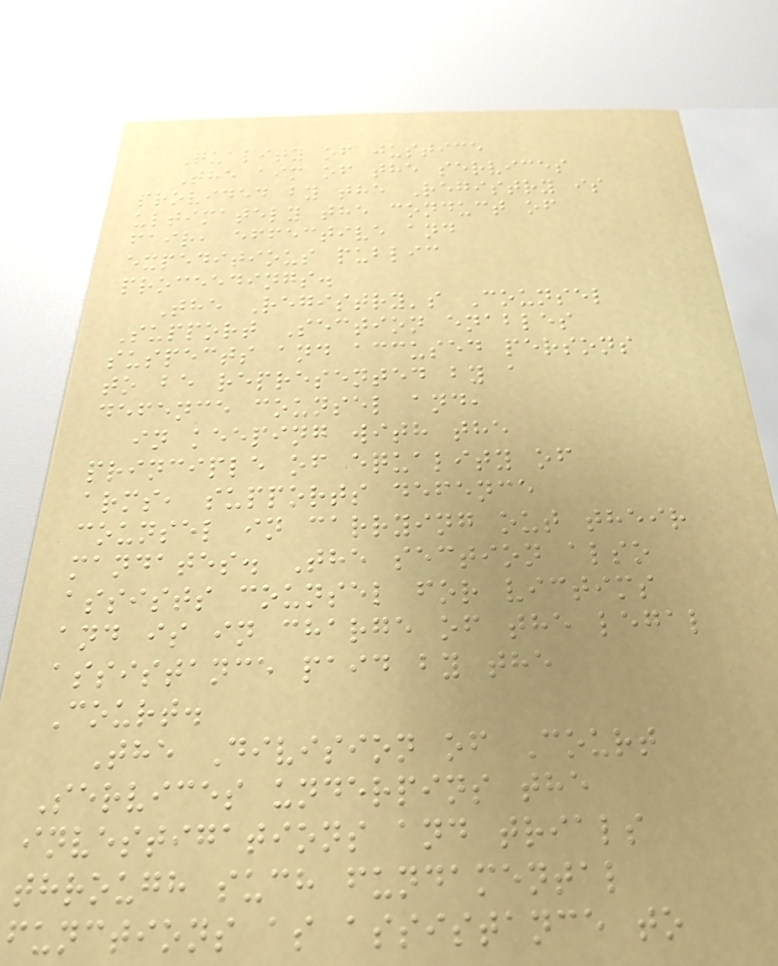Quality of justice
The aim of the services
provided by the Registry is
ultimately the conduct of
fair, effective and
expeditious public
proceedings.
The Registry's Counsel
Support Section enables
suspects and accused persons
to be represented by a
defence counsel and,
in keeping with the
principle of equality of
arms, supports defence
counsel in carrying out their
mandates. The section also
assists counsel for victims
and is in charge of the legal
assistance paid by the
Court.
The Division of Court
Services underpins the
investigations and trials
through such fundamental
functions as assistance to
